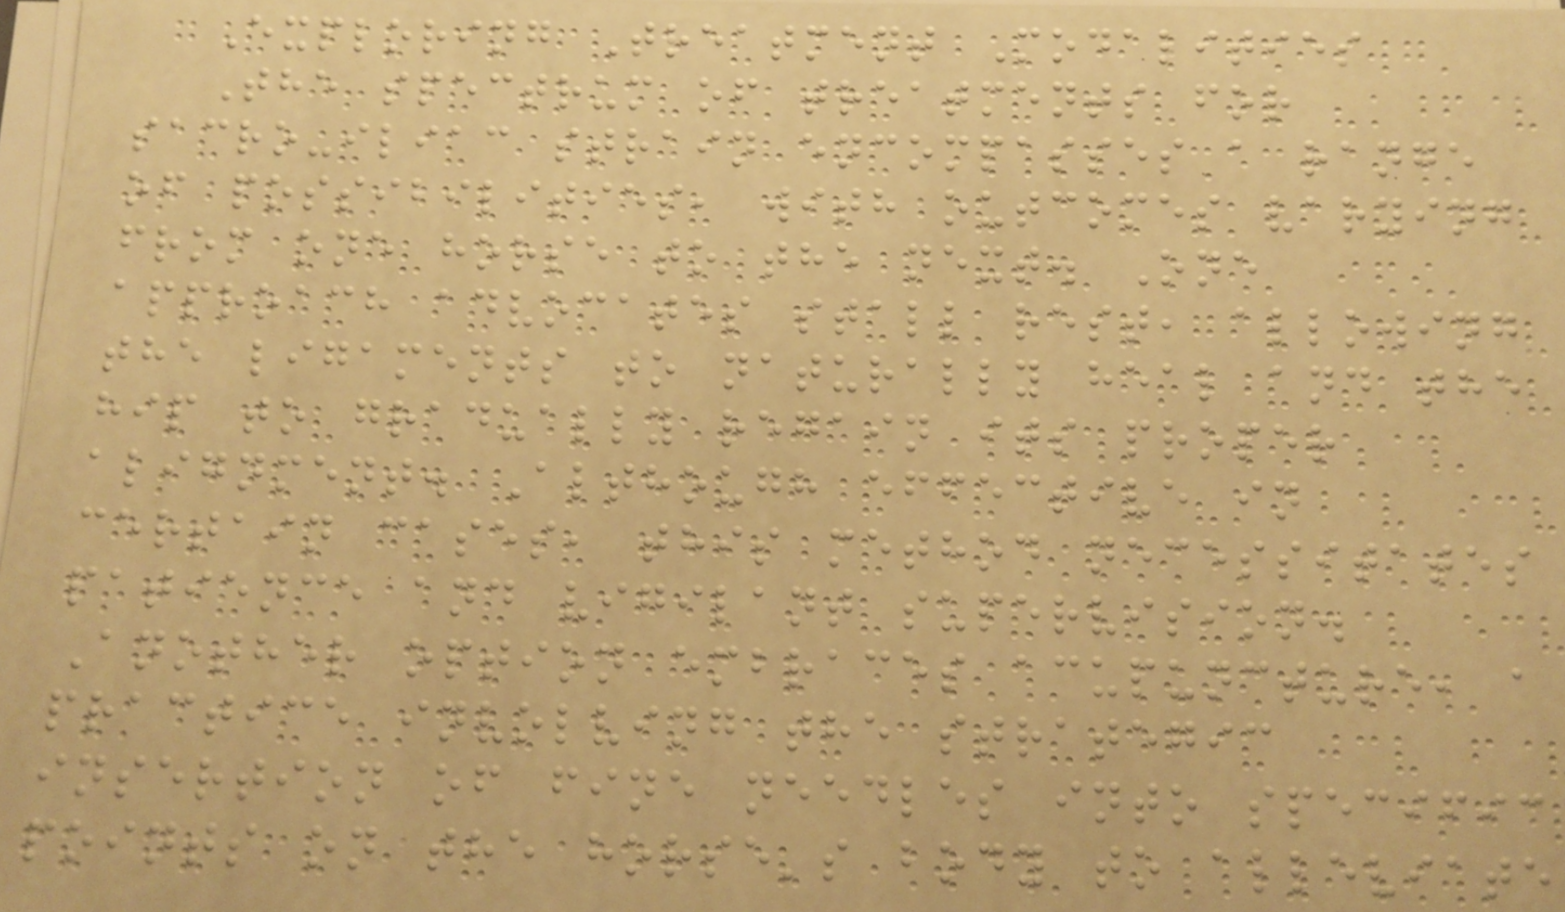Exploring Treatment Modalities
The spectrum of treatments for
sacro-iliac strain encompasses a range
of possibilities, with outcomes varying
from one horse to the next. One
approach advocates stall rest, allowing
the ligaments to naturally heal and the
hip to gradually regain its proper
alignment. Although effective in
certain cases, this method necessitates
patience and vigilant supervision.
Another option embraces acupuncture, a
practice involving the strategic
insertion of fine needles into specific
points on the horse's body to alleviate
